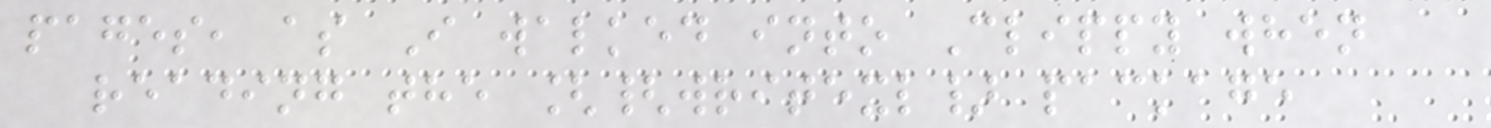pages, as I walked into Clippy when
reading the [{writexl} package
